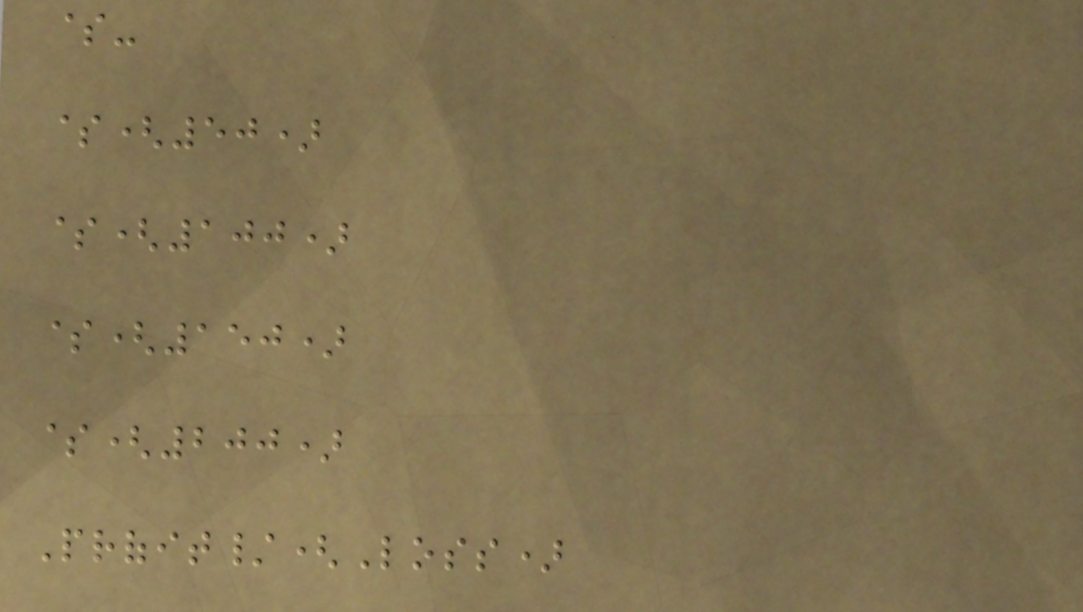$-
$(50)
$(100)
$(150)
$(200)
Profit/(Loss)
